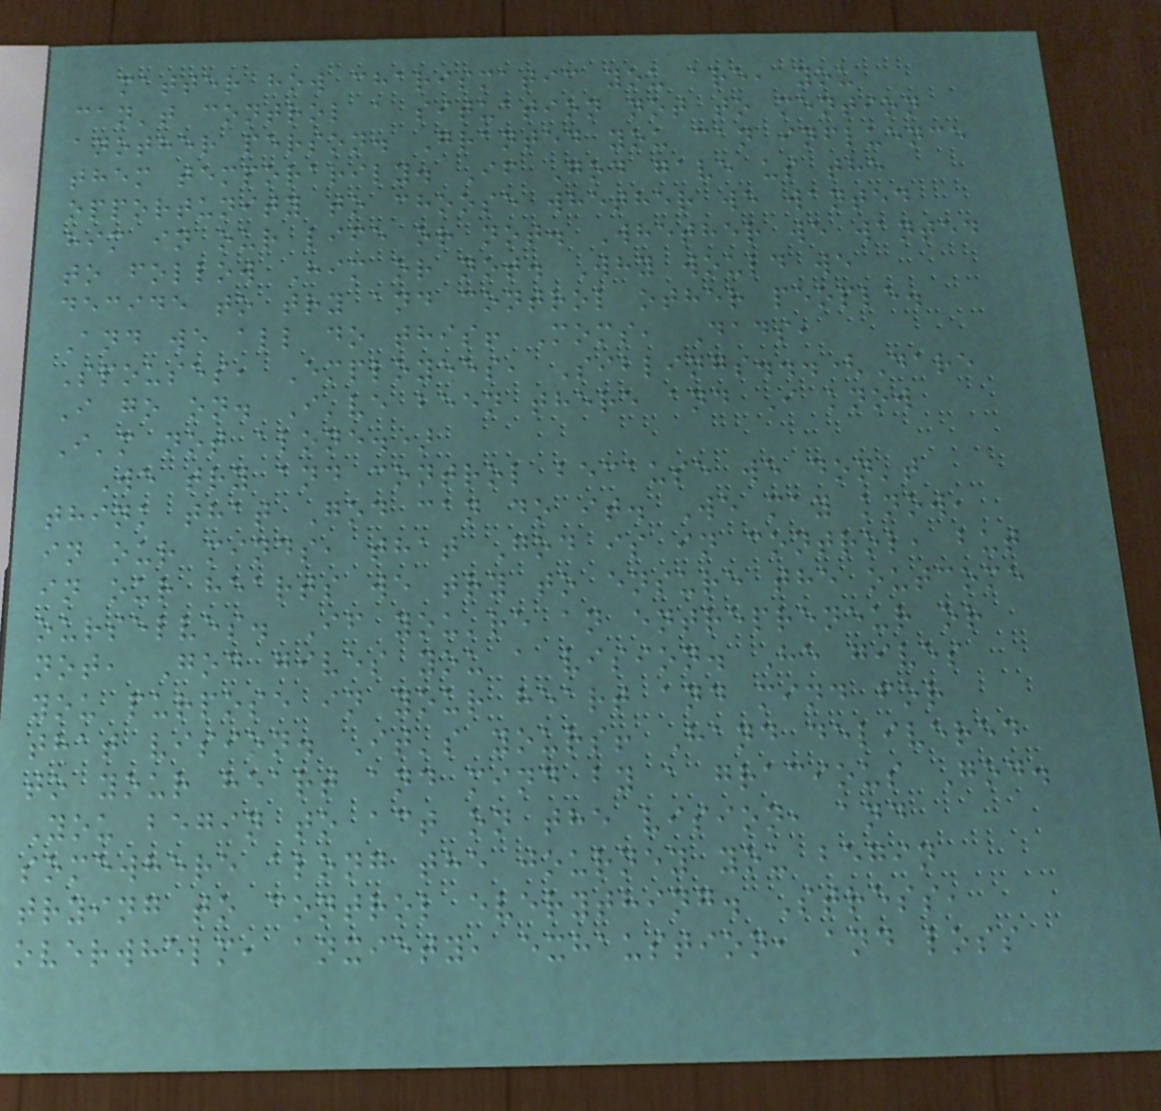matter how charismatic you are, you
can't control a situation not to mention
another person. Granted you can influence
them temporarily. If God gave us the
opportunity to choose whether we wanted
him in our life or not. Whether we wanted
to follow Him or not. Why would we
decide to try and control other people.
And we all do this! Moms, Dads,
Spouses, Employees, Siblings...(Dare
I go on. I've been there and I know
I'm not alone.)
We try and control because we don't
think that God can do it. We may know,
in our minds, that God is in control, but
in our hearts we try to ensure the outcome
ourselves. If you're an entrepreneur or
not, God gives you a vision. He gives
you purpose in your heart and mind for
that vision. It's yours! Hand delivered
to your heart and mind by a gracious God.
You begin to act on the vision, and
somewhere along the journey you begin
trying to control everything. Stress,
overwhelm, anxiety, exhaustion, and loss
